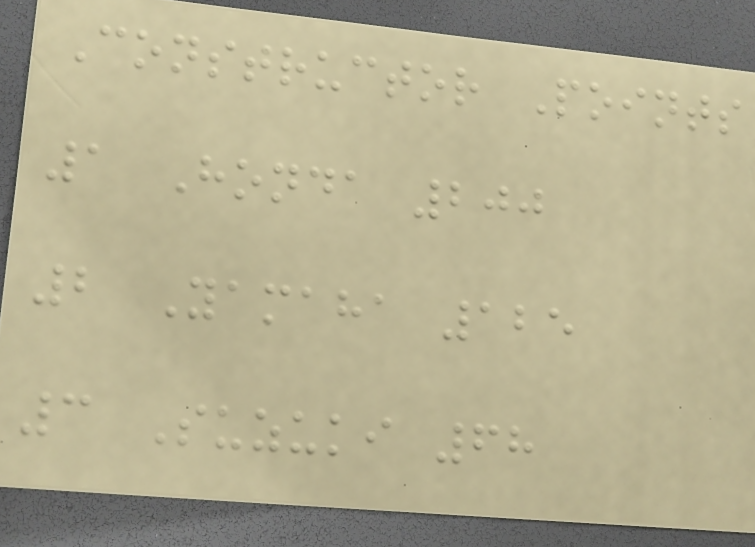Constructor Points
1 Honda 200
2 Yamaha 125
3 Suzuki 68
